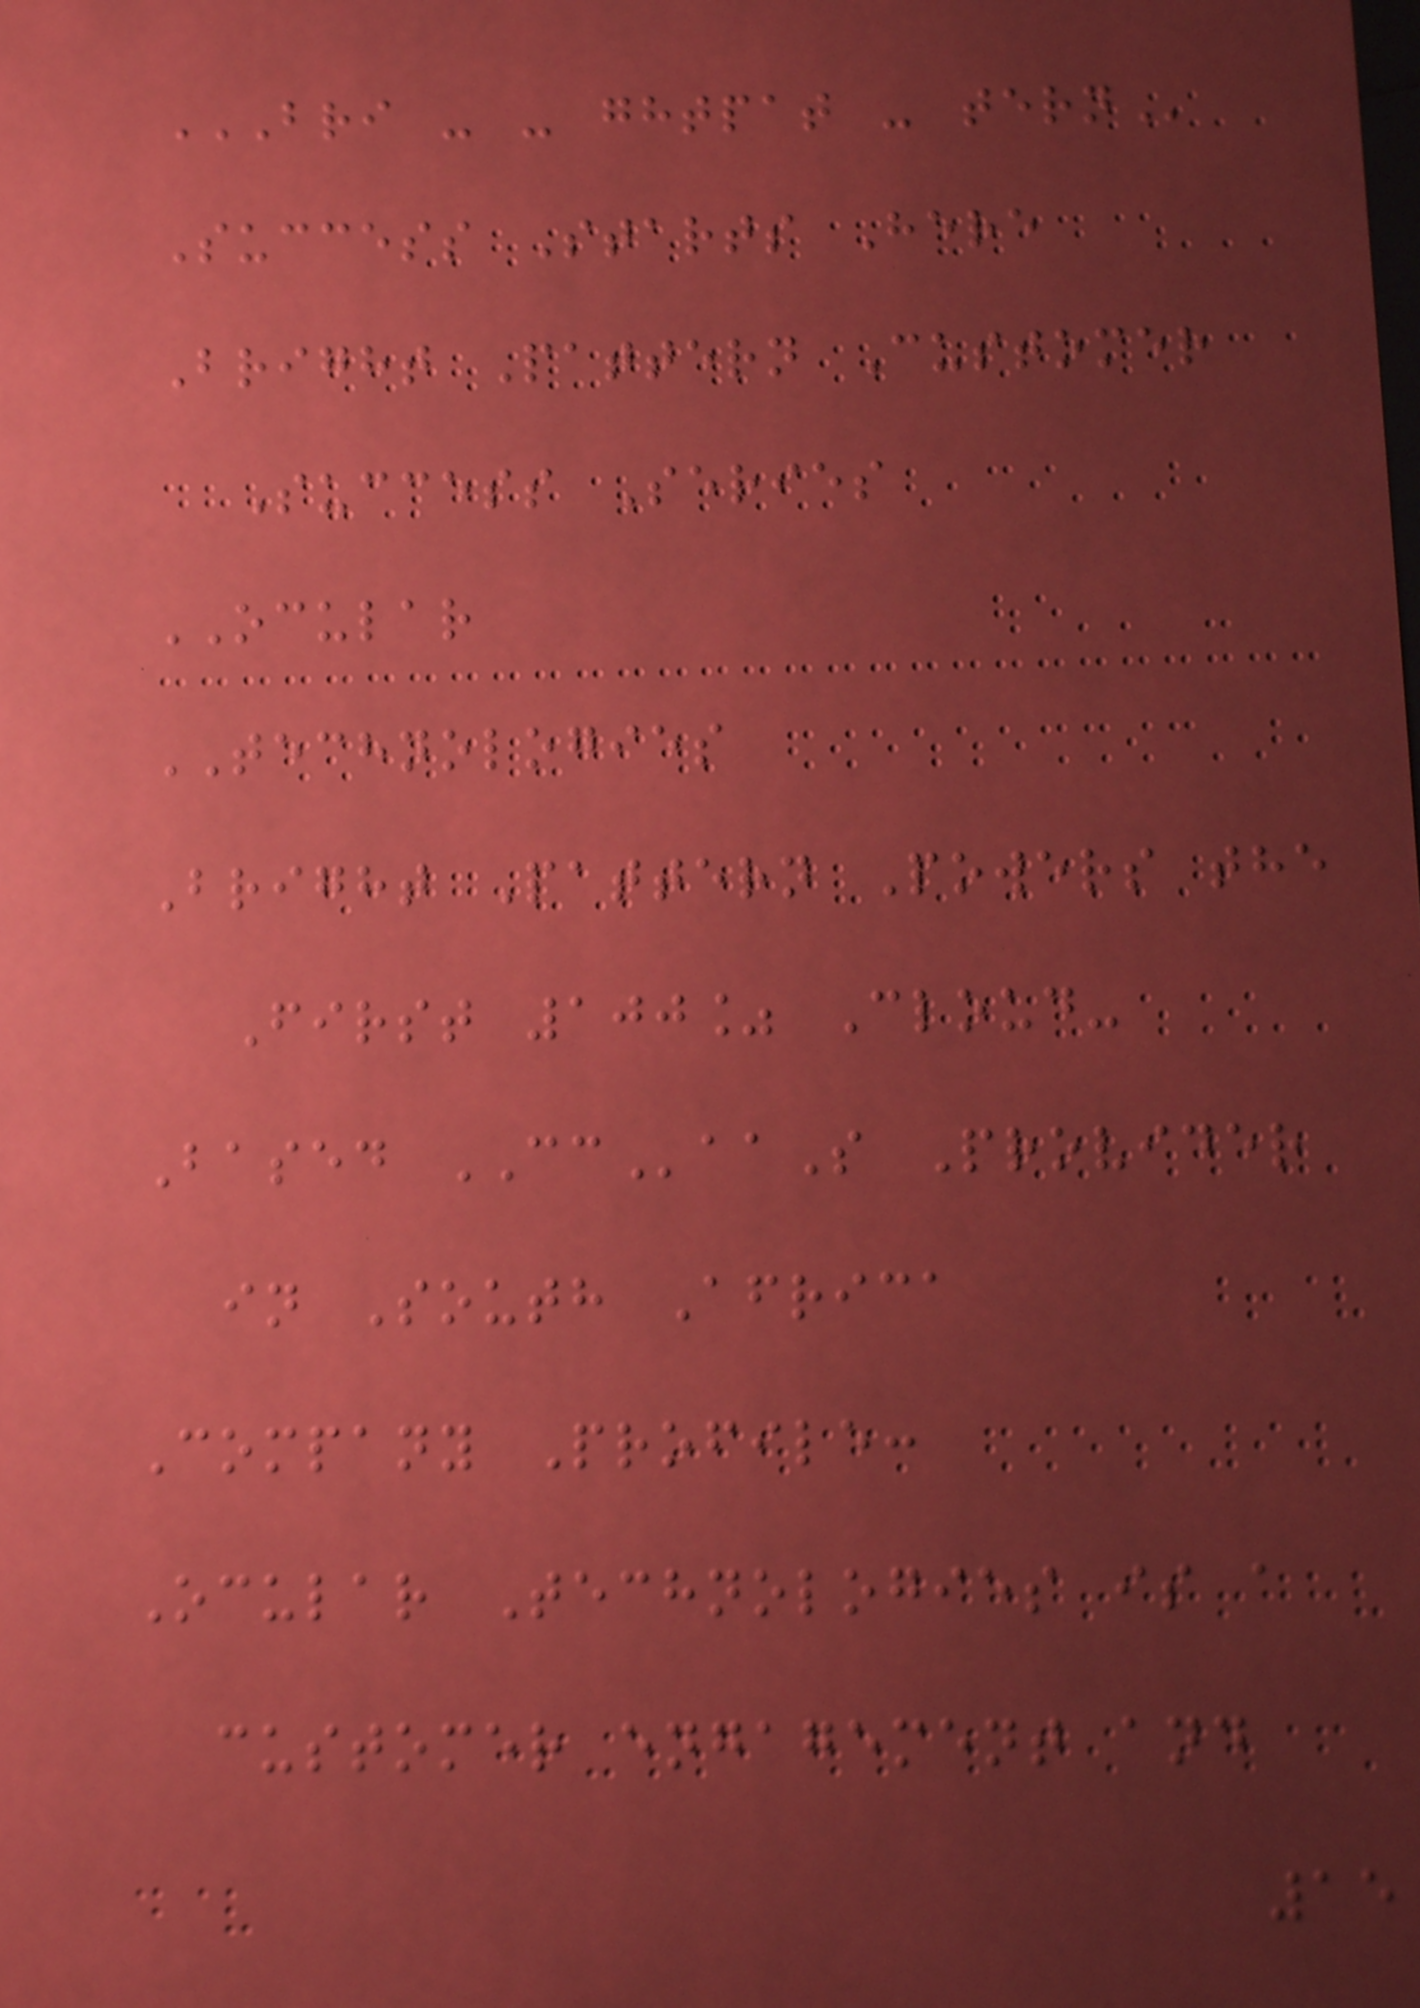BRI - - GHTPAT - TERN
Success Starts Here
Bright Pattern Customer
Success Series
OCULAR
TECHNOLOGIES
Bright Pattern Powers the
First 100% Cloud-
Based CCaaS Provider
in South Africa
Company Profile:
Ocular Technologies is a
customer engagement and
15
